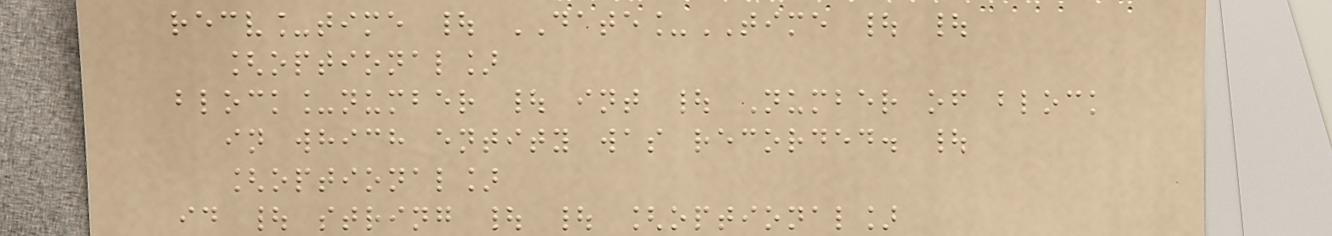recv_time | DATE_TIME | |
[optional]
block_number | int | Number of block
in which entity was recorded. |
[optional]
id | string | | [optional]
